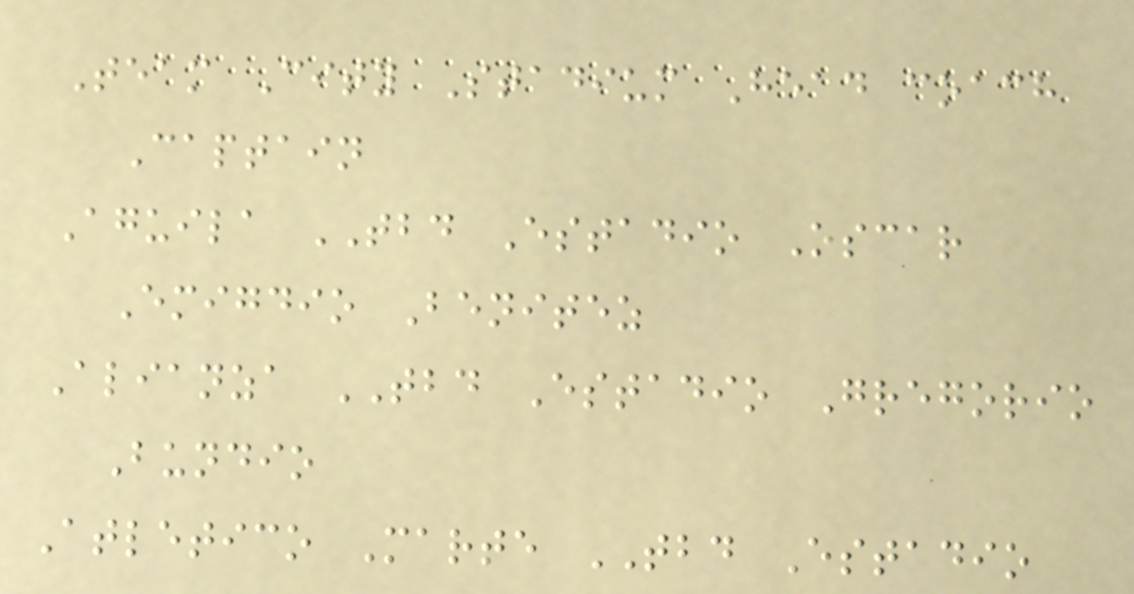Team City Stadium Head coach
Captain
Aguila TBD Estadio Oscar
Emigdio Benitez
Alianza TBD Estadio Gregorio
Bundio
Atletico Marte TBD Estadio
